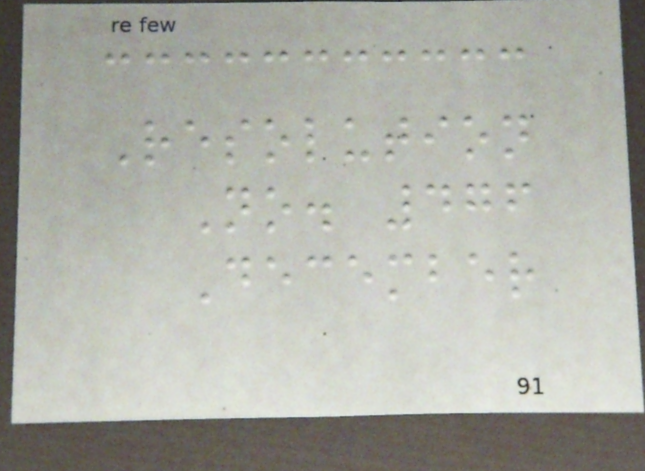Resolution
No. 476
December
